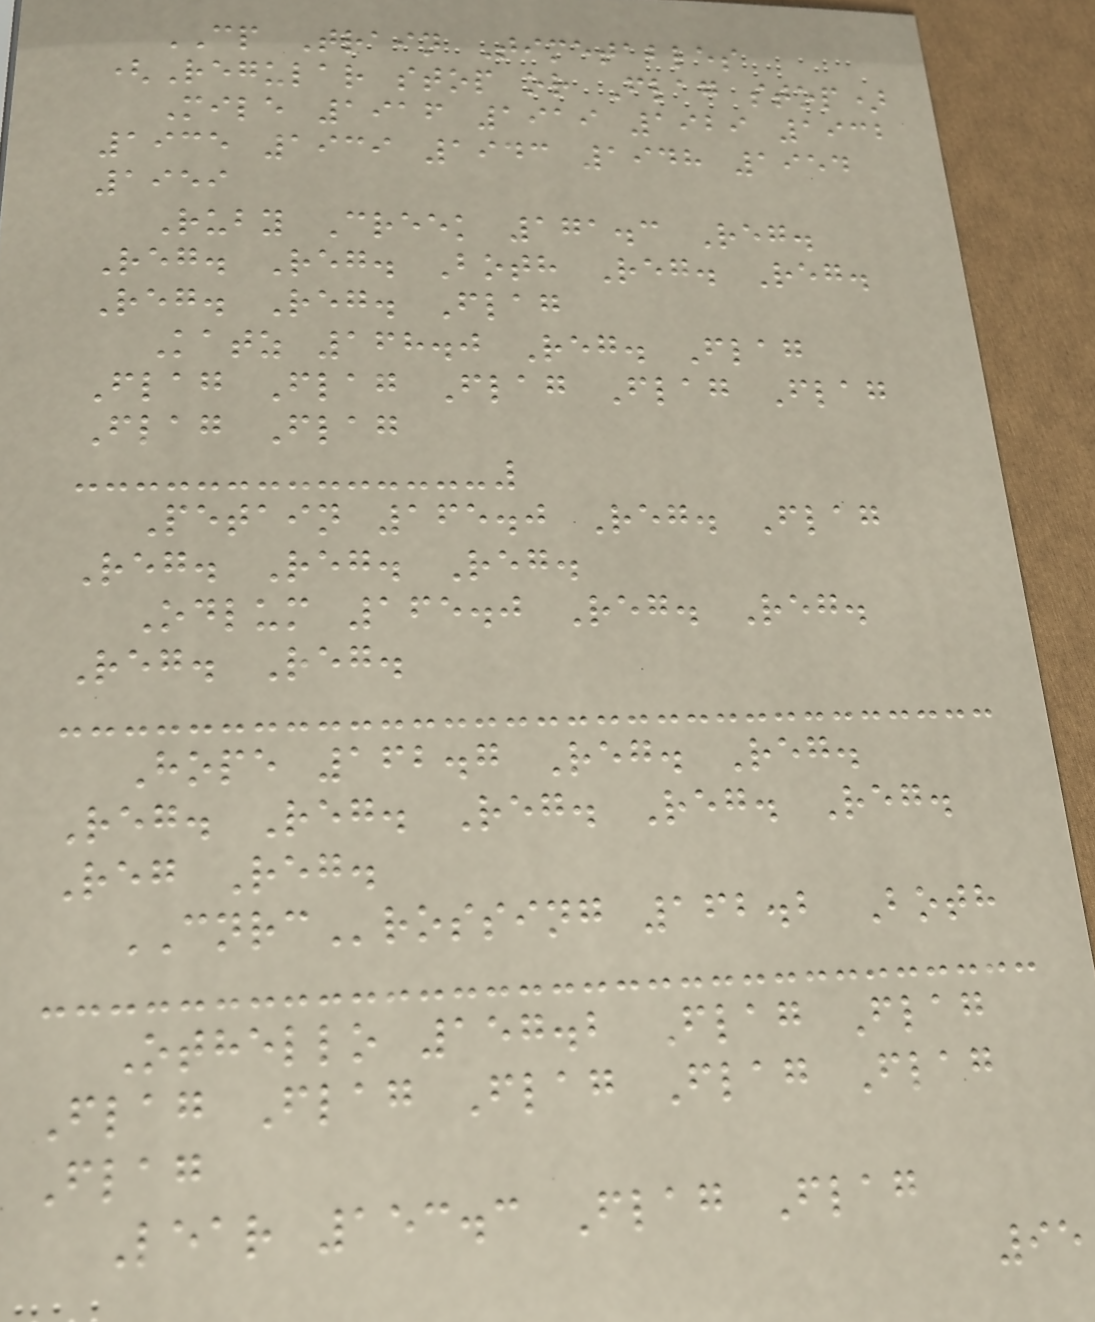CP Train Timetables
(Regular stop or Flag stop)
Mile 1916 1919 1929 1932
1935 1939 1943 1948 1954
1959
Ruby Creek 171.3 Reg.
Reg. Reg. Both Reg. Reg.
Reg. Reg. Flag
Katz 168.0 Reg. Flag
Flag Flag Flag Flag Flag
Flag Flag
Petain 165.0 Reg. Flag
Reg. Reg. Reg.
Odlum 165.0 Reg. Reg.
Reg. Reg.
Hope 162.7 Reg. Reg.
Reg. Reg. Reg. Reg. Reg.
Reg Reg.
CNRCrossing 162.2 Both
Othello 157.2 Flag Flag
Flag Flag Flag Flag Flag
Flag
Lear 153.3 Flag Flag
95
